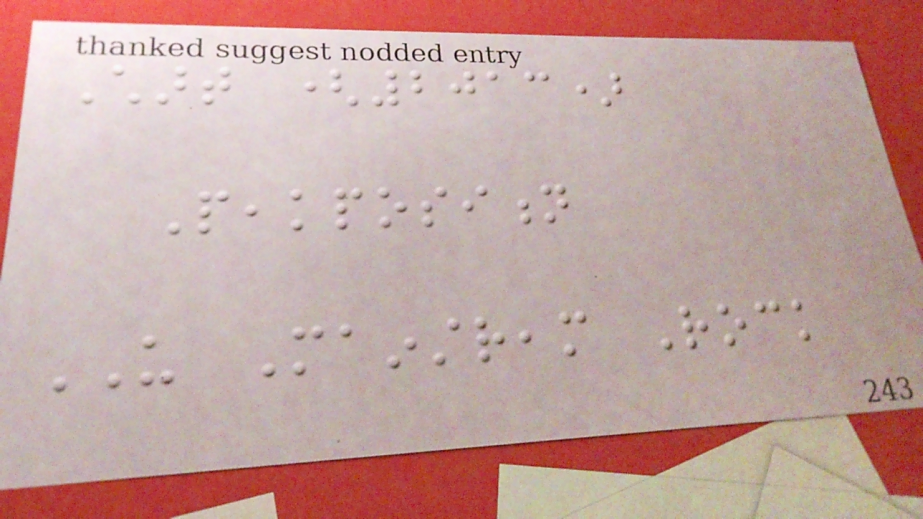Chart (2013)
Peakposition
US Mainstream Rock
